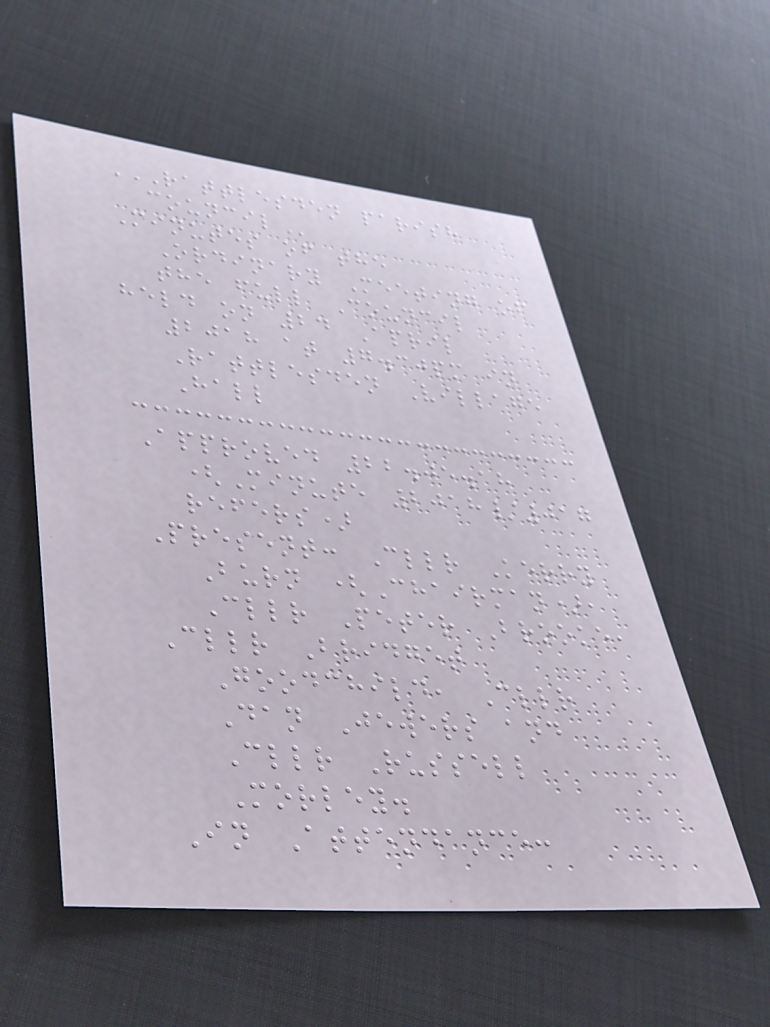RATTLESDEN PARISH
COUNCIL
Minutes of the
Ordinary Meeting of
the full Council
held on 24 April
2018 at 7.30pm in
Rattlesden Village
Hall
Approved 22.05.18
(Minute 2018/017
refers)
Present: Cllr Kerry
Burn (Chairman),
Cllr Peter Brooke,
Cllr Bridget
Goodchild, Cllr
Dan Jewers and
Cllr Russell
Morley.
In Attendance:
